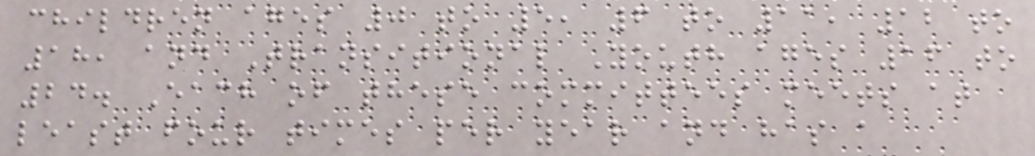children ages 0 to 5, 6 to 11, 12 to
18, and Transitional Youth ages 16 to
24. Each of these committees meets at
least four times per year and has a
